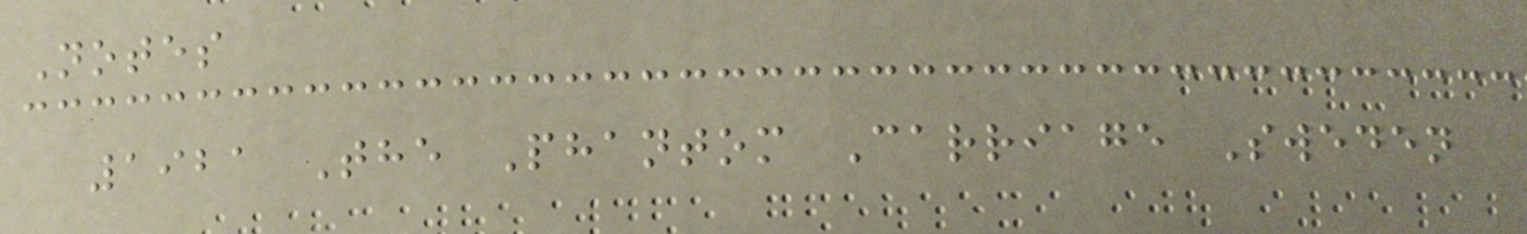Notes
1921 The Phantom Carriage Sweden
